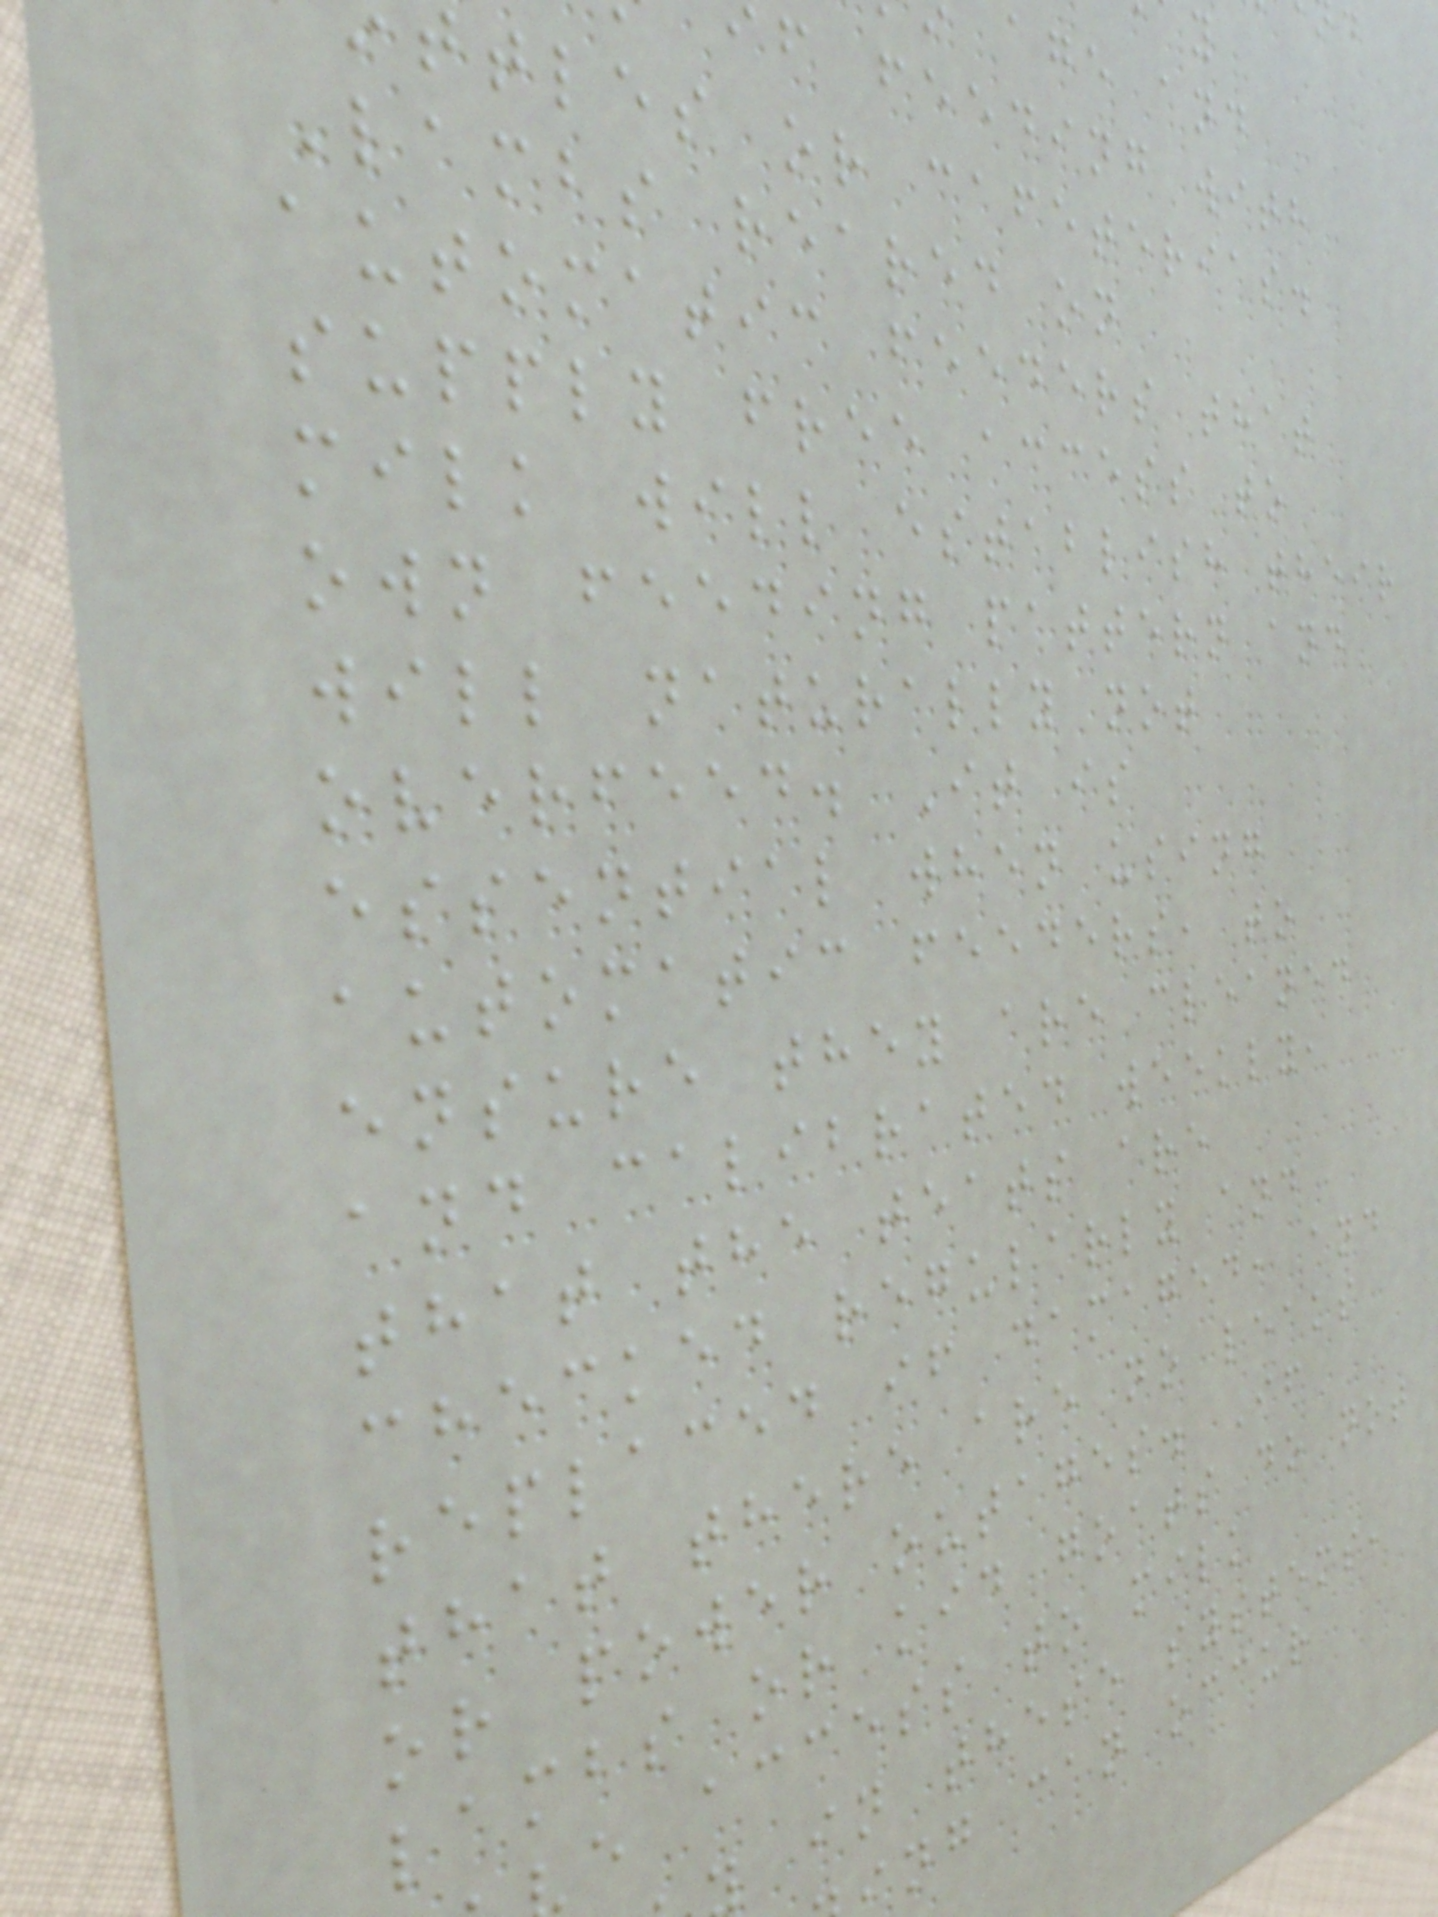age and
f feeding with
ttles or cafeterias.
Lambs reared on
automatic feeders that
supply free access to
milk will establish their
own feeding pattern and
will naturally not
overfeed. It is
essential when using
automatic feeders, to
ensure they are cleaned
and calibrated weekly,
that the teats are
checked regularly and
replaced if damaged, and
that there are no leaks
or power outages. If
lambs or kid goats do not
e access to milk
in these systems,
ng can occur
